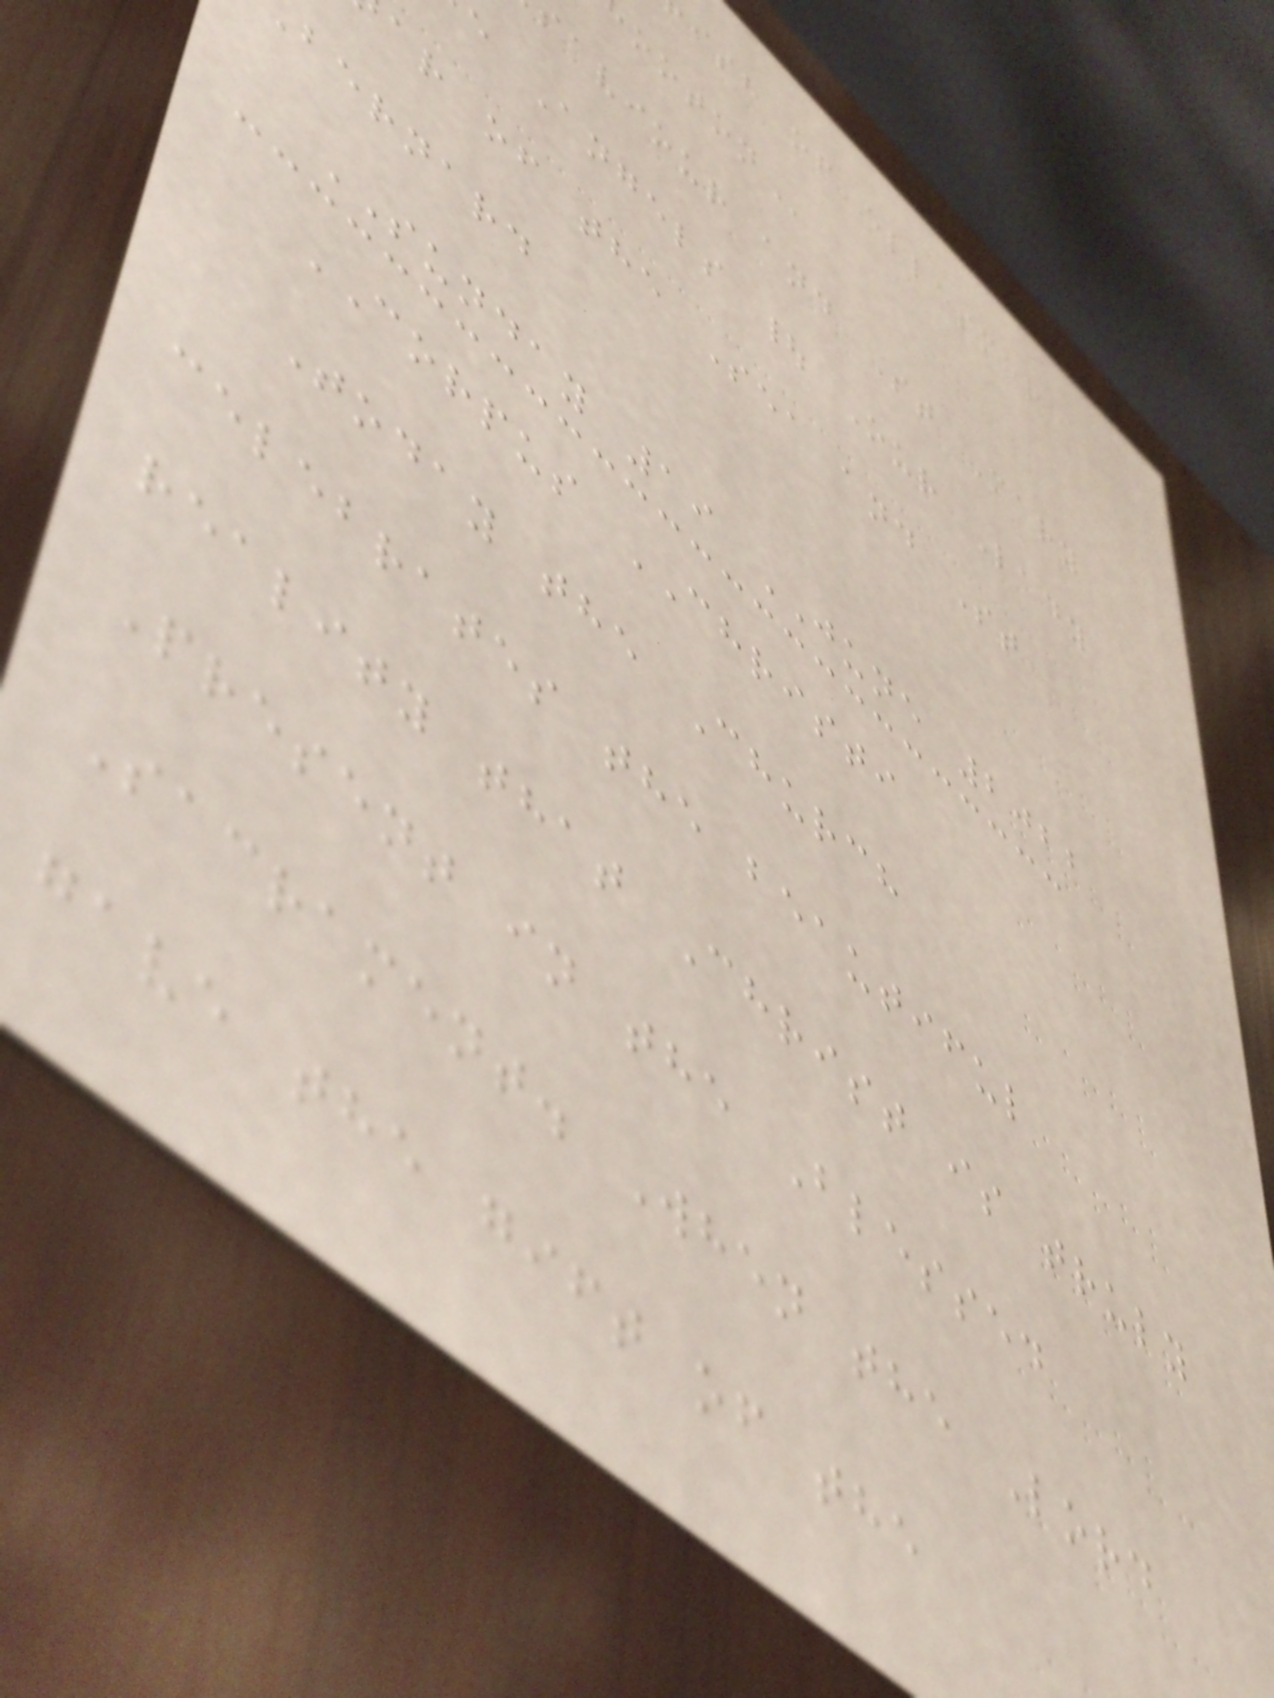ish of ellesmere
aviour and St Mary
e Angels | Our Lady
ar of the Sea and St
bernard
SUNDAY 19 JUNE 2022
CORPUS CHRISTI
Today the Church
celebrates the beautiful
reality that Christ is truly
Present in the Blessed
Sacrament. When the Lord
gave the gift of the
